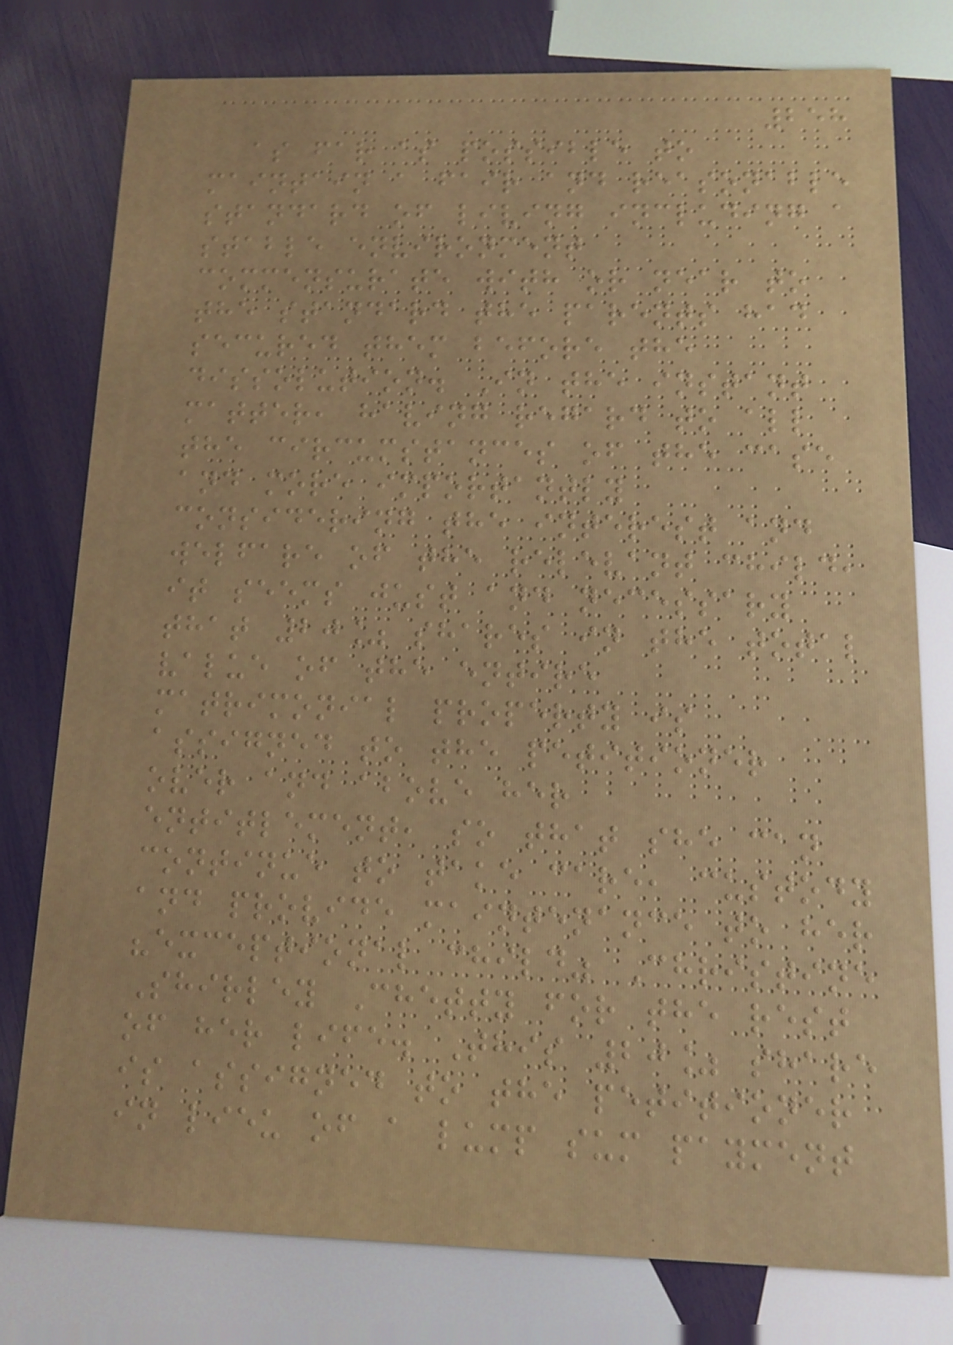258
as far as possible to
maintain a fair and reasonable
standard of living including a
stable environment
commensurate with or near to
the standard the parents had
secured them before the
dissolution. In the instant
matter, having regard to all
the circumstances of the case
and more importantly
considering the interest and
welfare of the relevant child,
it seems just and necessary
that 20% shares in the total
value of the entire
matrimonial property is
assigned to the petitioner
over and above her
entitlement, so that she can
continue to take care, custody
and provide maintenance to her
"exceptional child" Christine
Shirley Chetty for the rest
of her life. This 20% share
is assigned to the petitioner
in lieu of a lump sum payment
